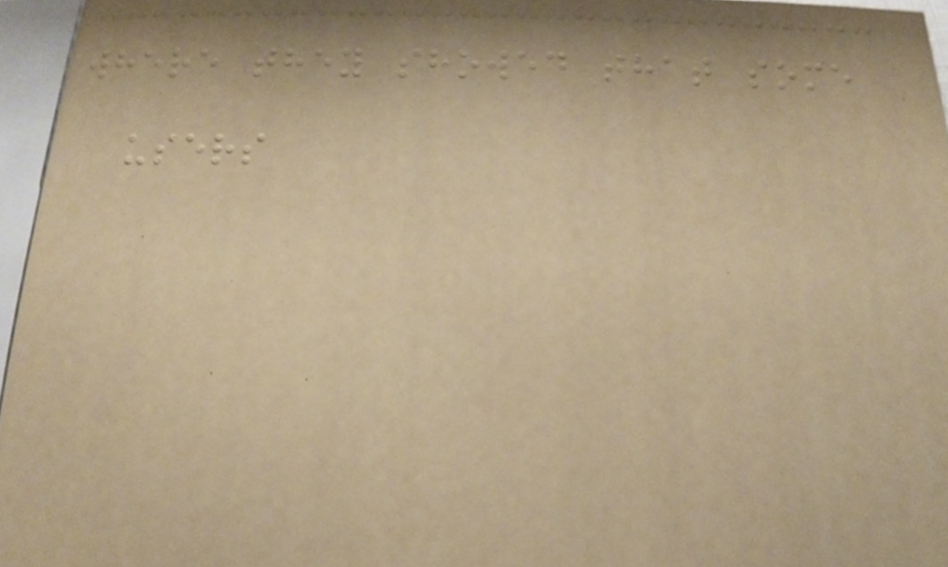where they showed that some
users
